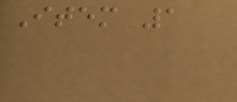Item 1
